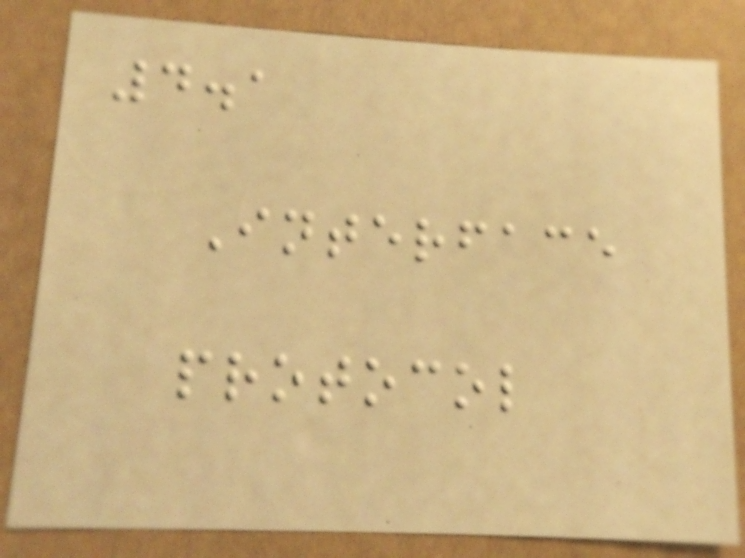4.1
Interface
protocol
